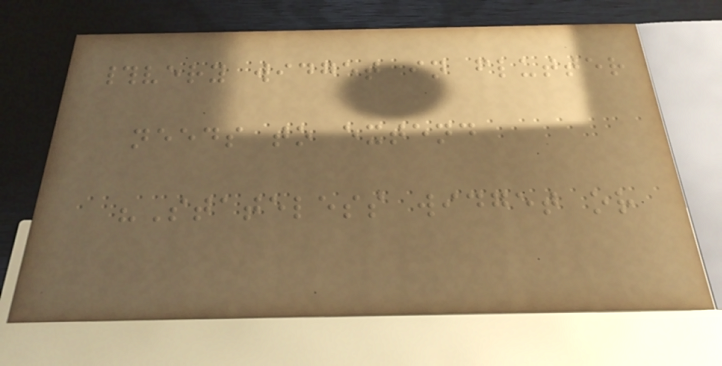#very widget in flutter
needs to extend
"Stateless widget or
